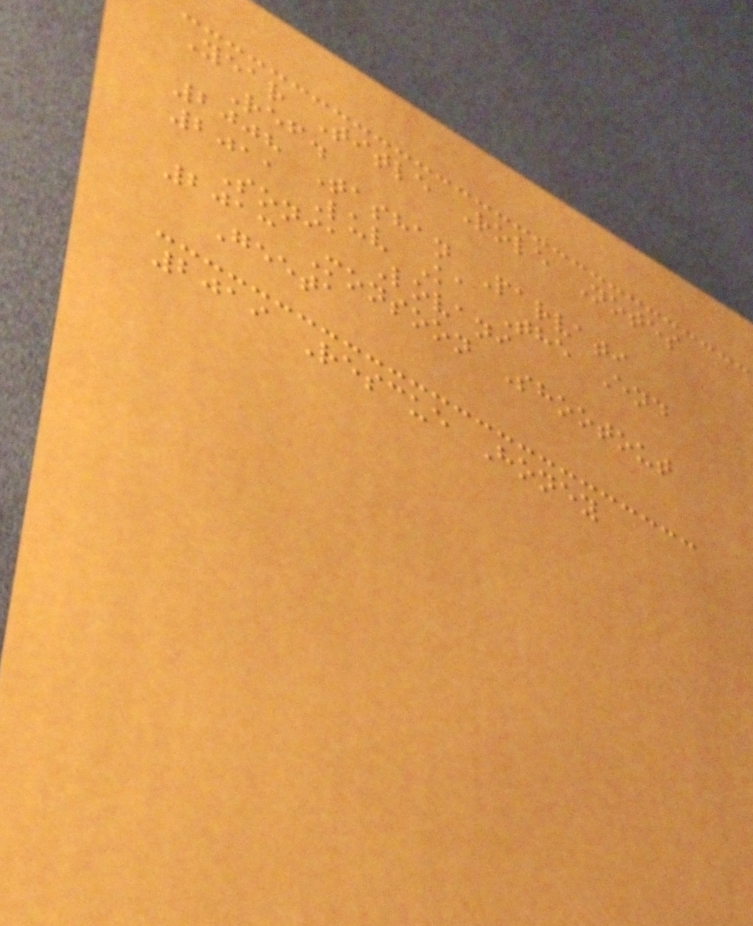Year Title Role Notes
Ref.
2008 Tashan Parvati
2011 Luv Ka The End
Sonia Lovani
2013 Monsoon Shootout
Geeta
2019 Rescue Honey
